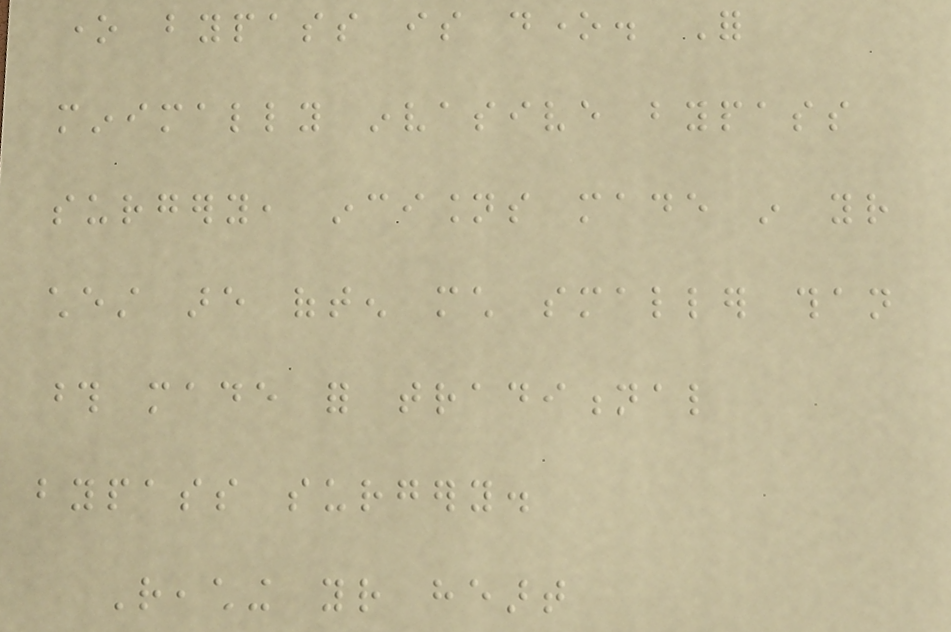one bypass is done. For
minimally invasive bypass
surgery, incisions made in your
chest are often much smaller than
those made for traditional
bypass surgery.
Reaching your heart
